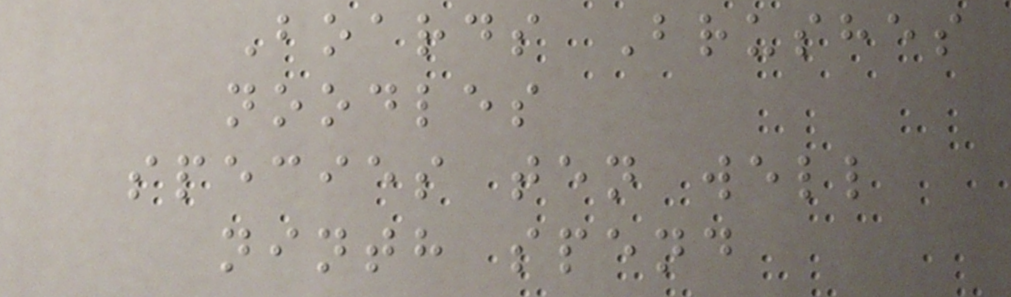Boards Brushes
noodles
species ten well
ninth spend
